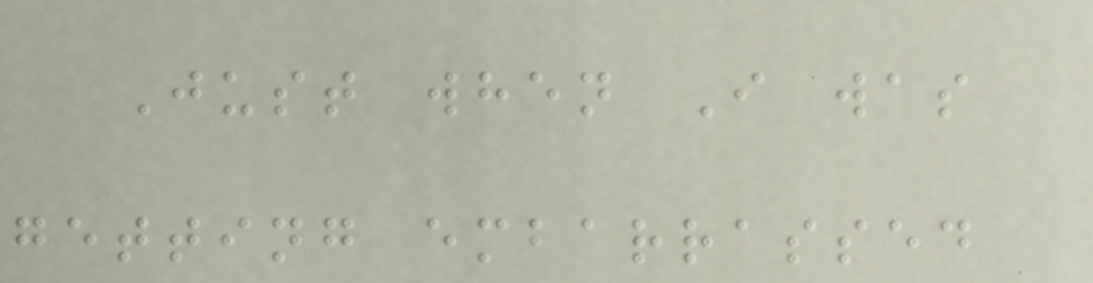Just when I was
getting embarrassed
